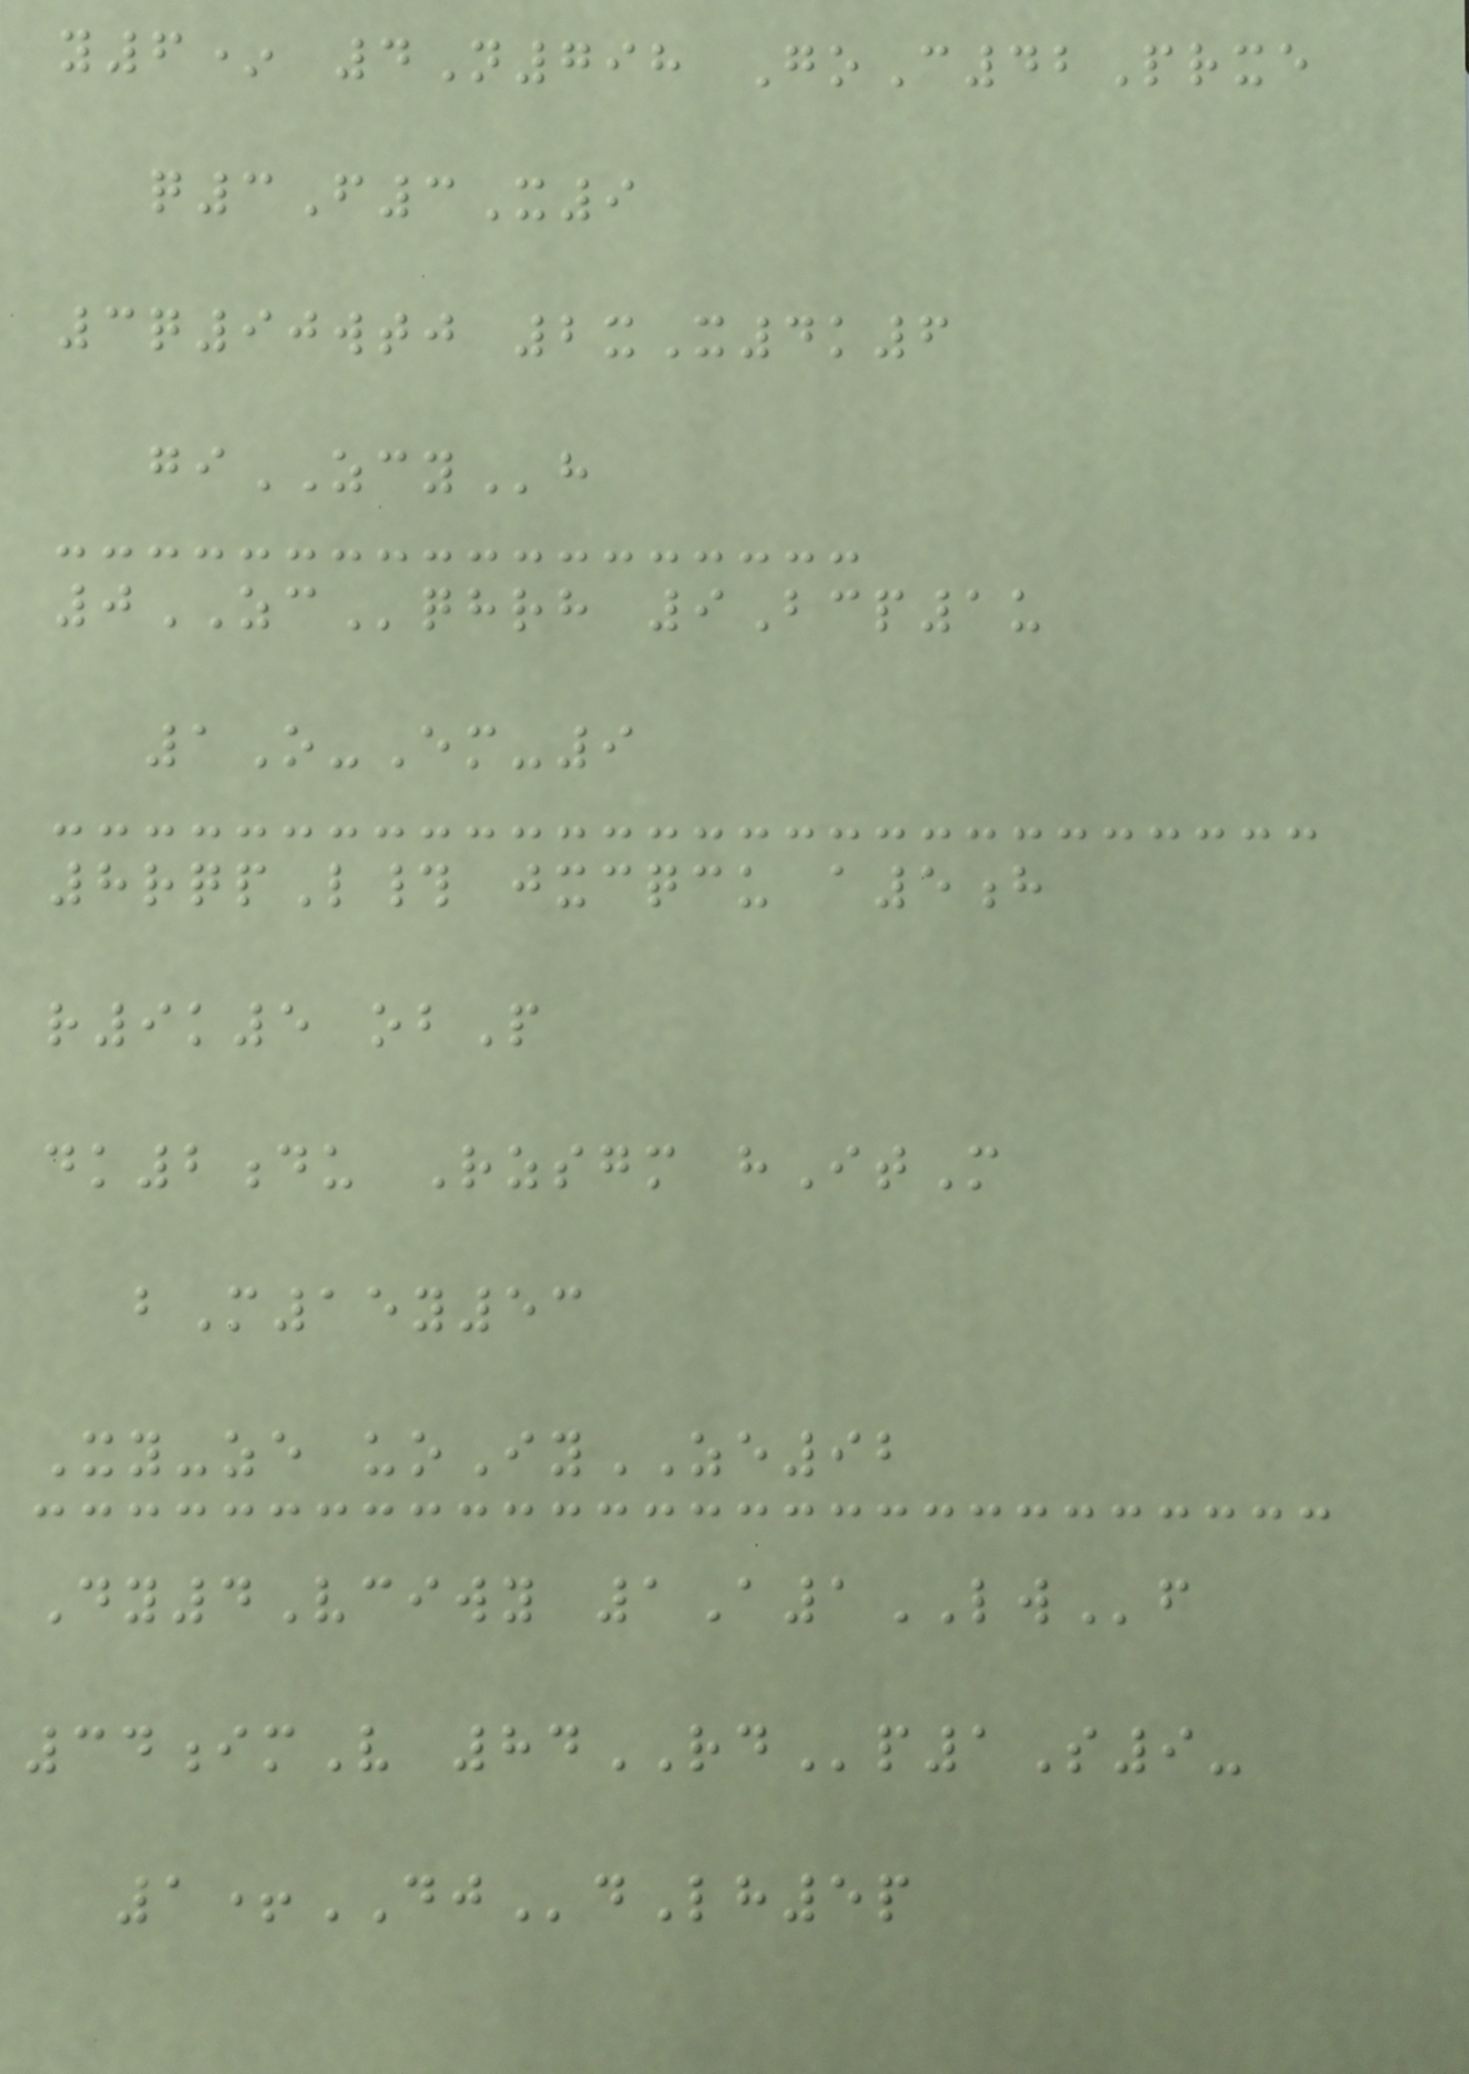y6* 4N798 GoC42Prxe
q3F3X9
3q90wtj 2xX4k6
giZCYh
0ZCqhrh 9Bcp1u
1O-Em-9
8rqpL# jxcqcu a5h
r9k5 obP
dk2du Rzsgm hItM
bM15y53
Xy-ze uoIyZE92
Dy4Vciwy 1A1LWf
34imV 84RDp1S9-
1+DJdLh5p
